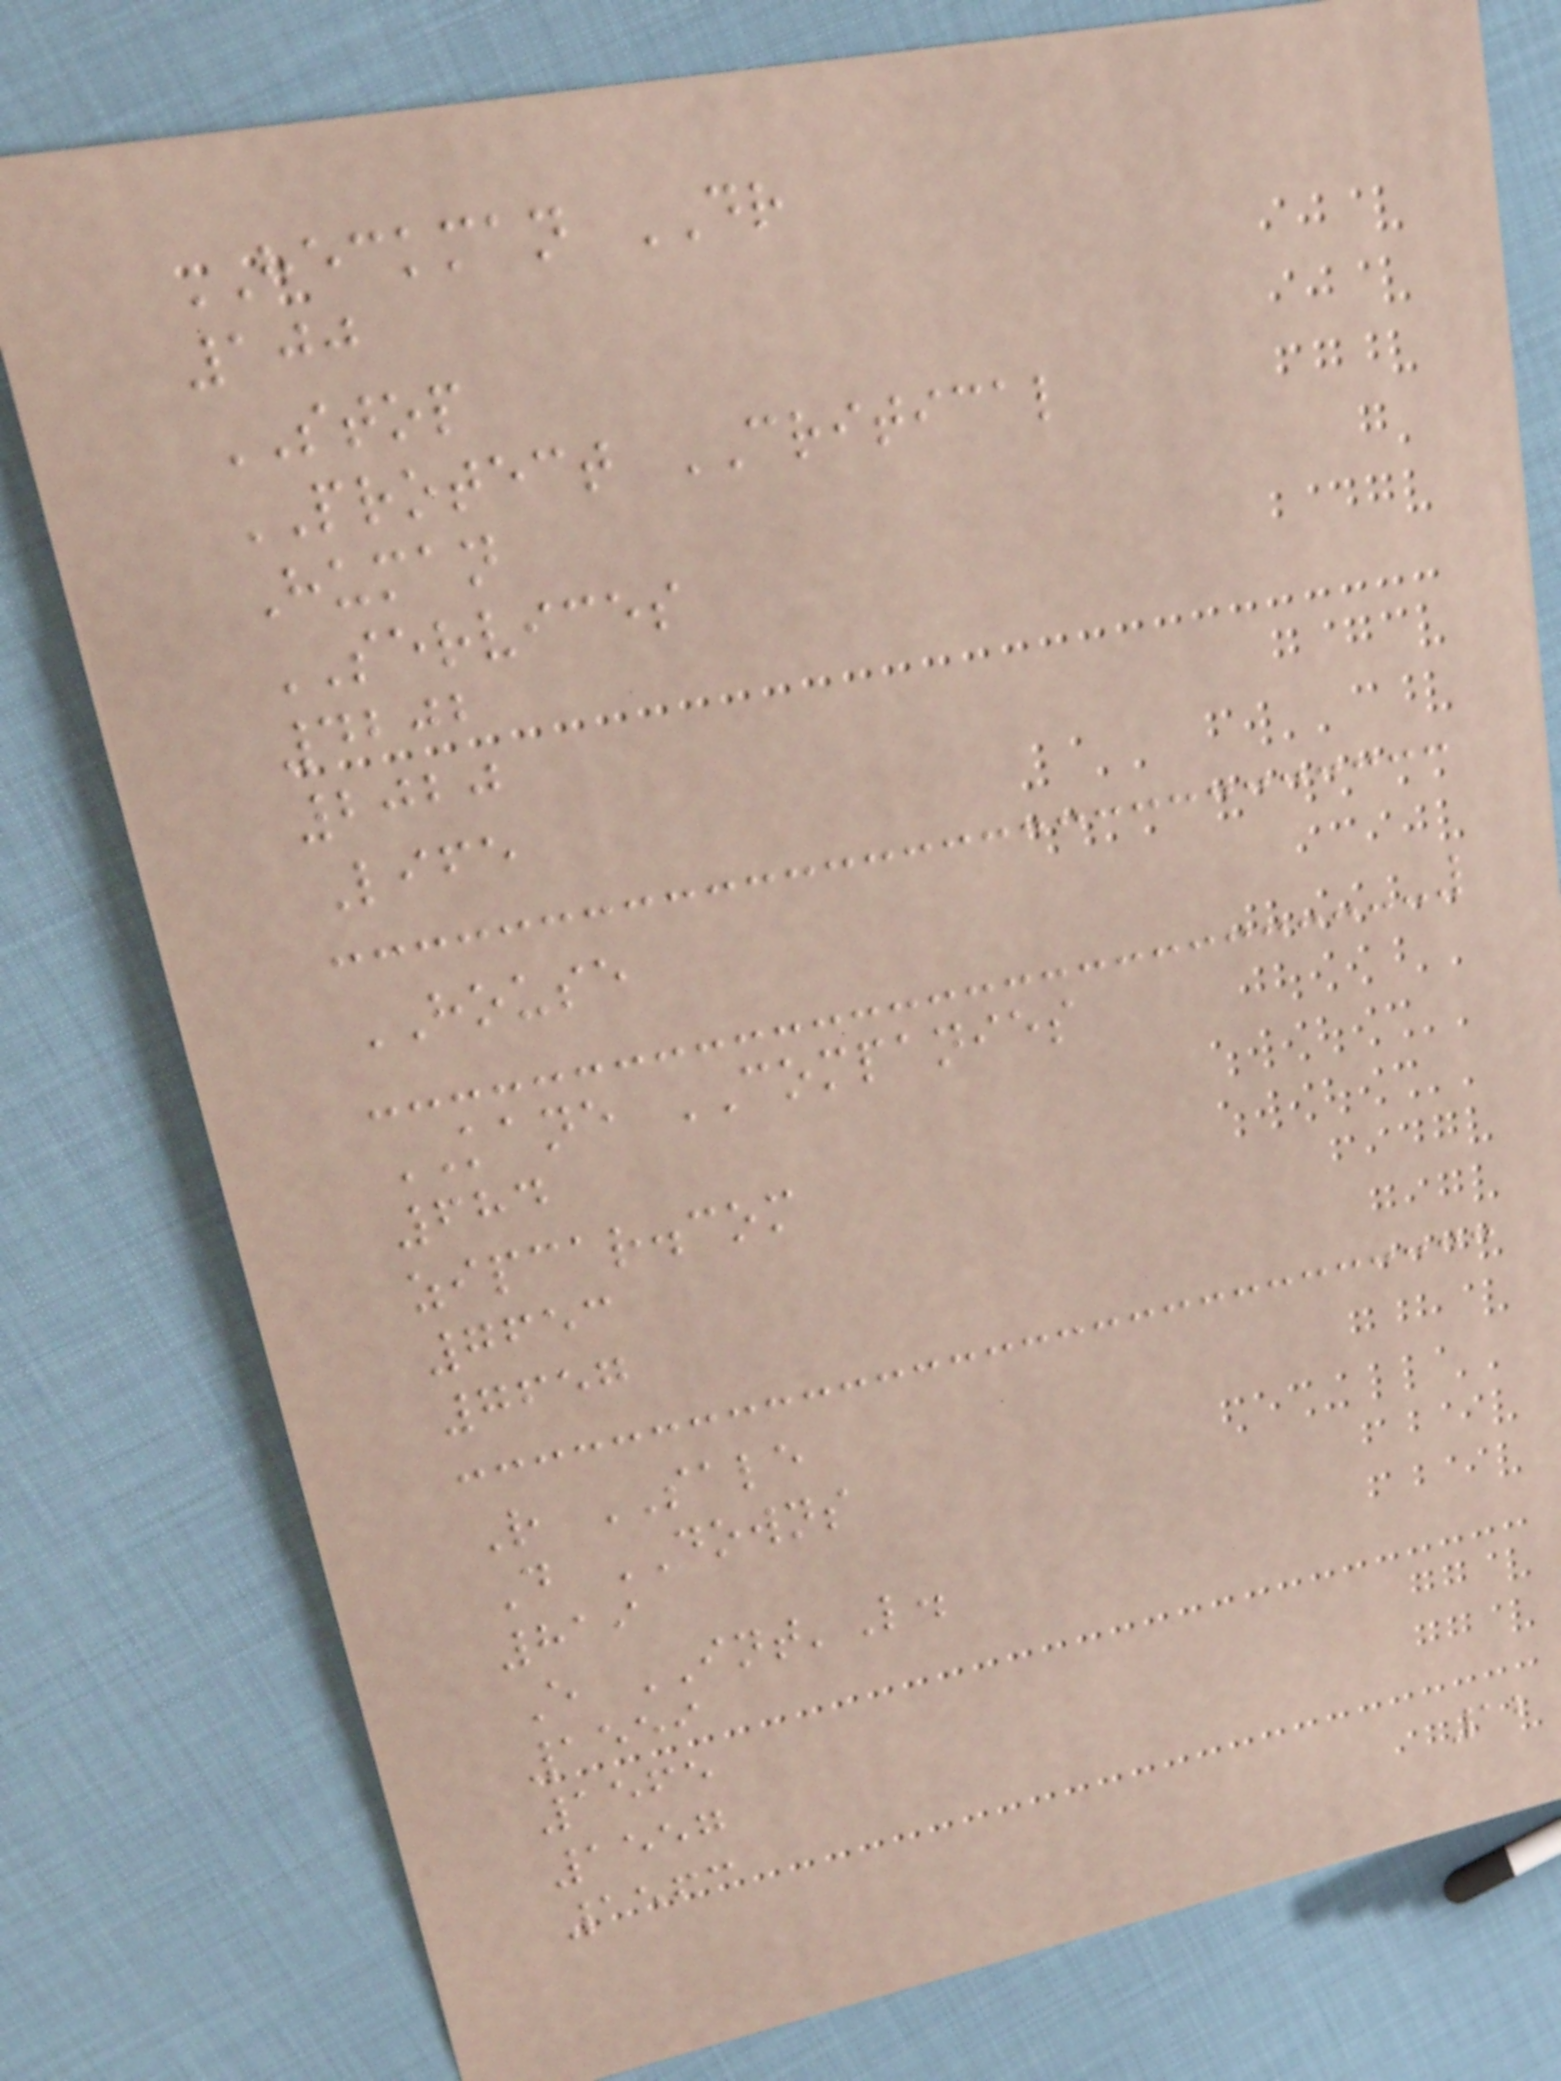HECKMAN DR
100
STOP
PROTECT CRITICAL
Human
SERVICES
4202
2020
Life
HOUSE
KANE COMPANIES
684
zipcar.com
7653
7657
R SALE
D DOWNS
819
E INT'L.
1559
1565
1557
1563
12
